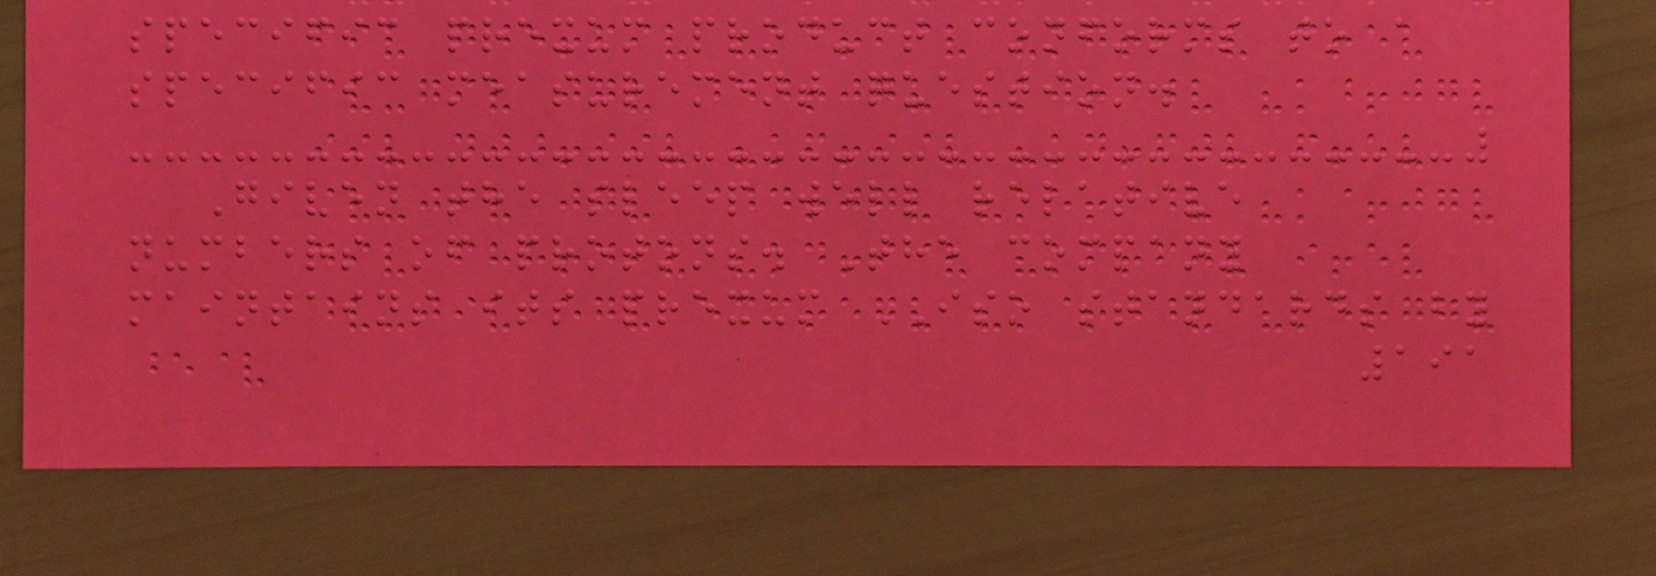specific prexum product conforms to a
specific measurement question.
Given the sleep well relative
numbers of protons. The company
maintains its prexum ISO standards by
191
